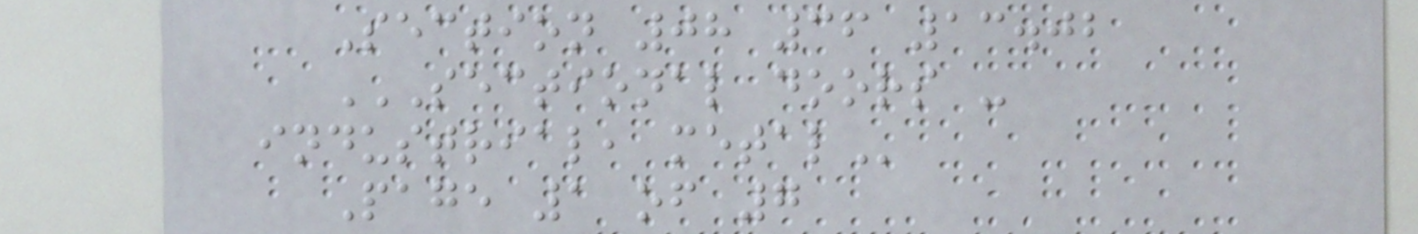Section 08 36 13.02
SECTIONAL DOORS -
INDUSTRIAL, METAL
Page 1 of 7
